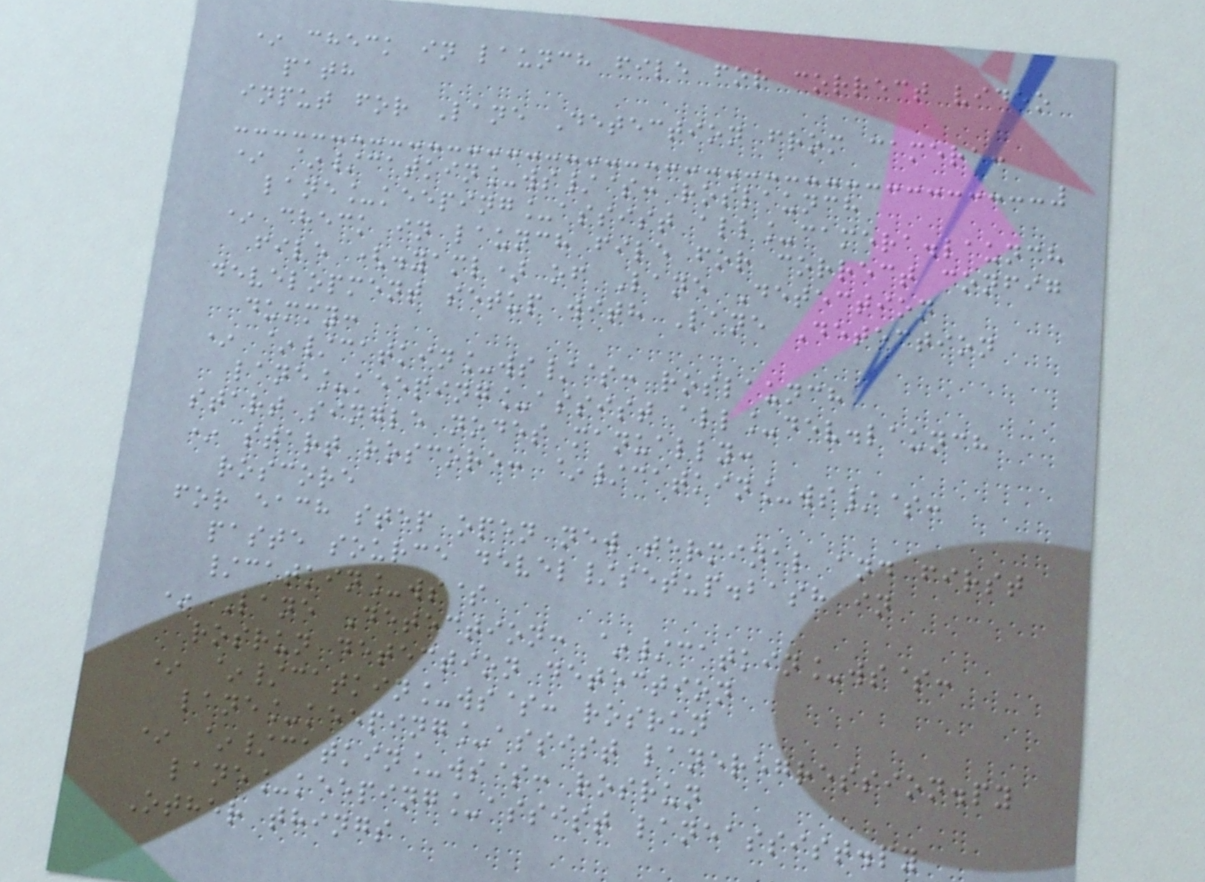* check in launch file for correct video
path
input for Lane Detection from camera:
* ~/catkin_ws/$: roslaunch
lane_keeping_assist all_camera.launch
* check in launch file for correct config
file (.yaml) of Lane Detection
development setup with Lane Detection
dummy:
* ~/catkin_ws/$: roslaunch
lane_keeping_assist all_dev.launch
start single nodes manually:
* start roscore: ~/catkin_ws/$:
roscore
for each step open new terminal and first
paste source devel/setup.bash in
/catkin_ws$
* Lane Detection: ~/catkin_ws$:
rosrun detection detection
* ~/catkin_ws$: rosrun
lane_keeping_assist laneregression.py
* ~/catkin_ws$: rosrun
lane_keeping_assist laneassist.py
Other things
